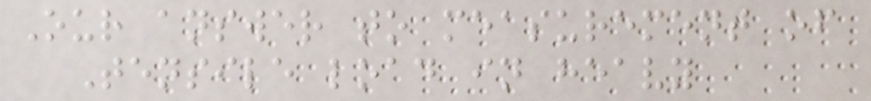Our answer to measurement of
Tensile load in heavy
